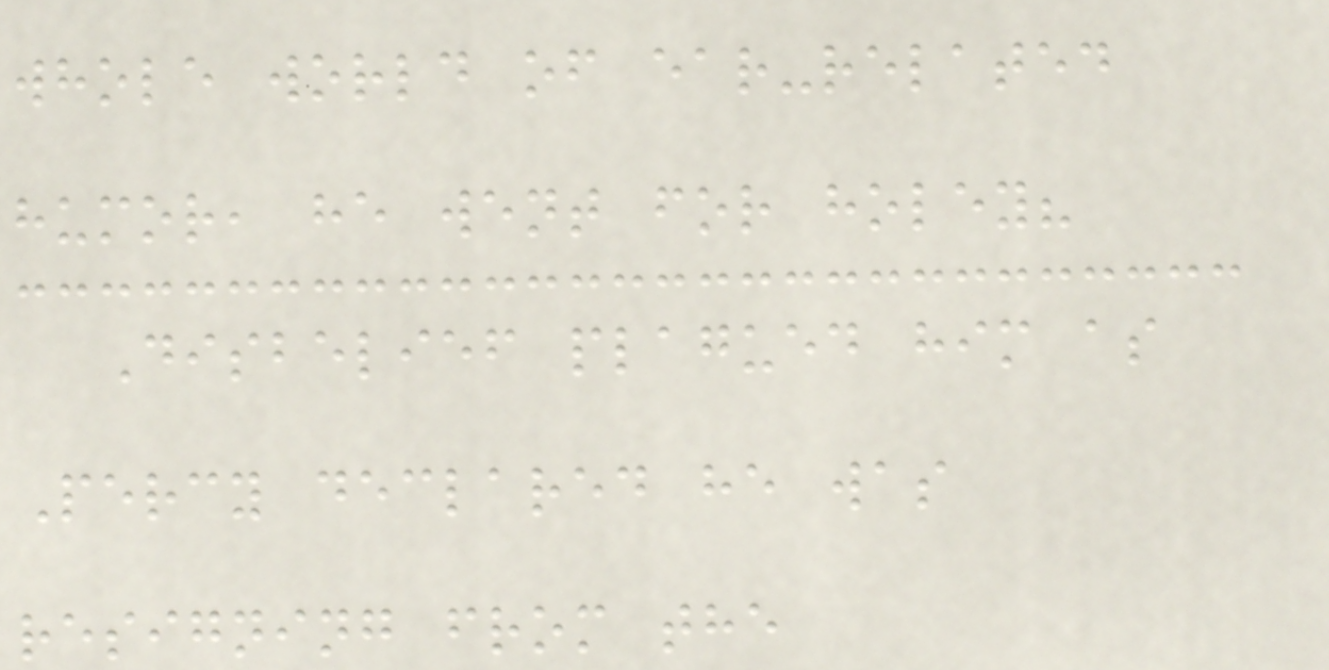whole world of ear-related
humor, he went for holey?
Disbelief plagued him as
Percy declared he was
resigning from the
